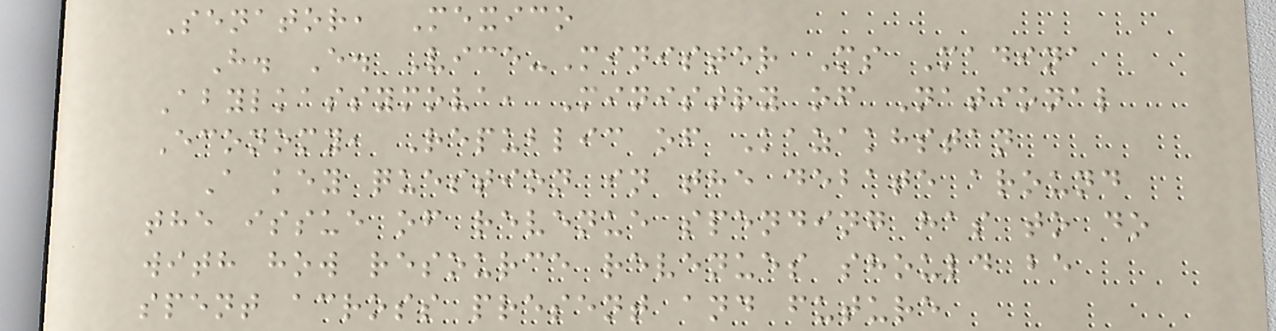Senator, Mexico
H. E. Vice-Minister Ms Madina
Abylkassymova, Ministry of National
Economy, Republic of Kazakhstan
A key question in the debate around
the issue of revenue spending has to do
with how resource revenues should be
spent across present and future
